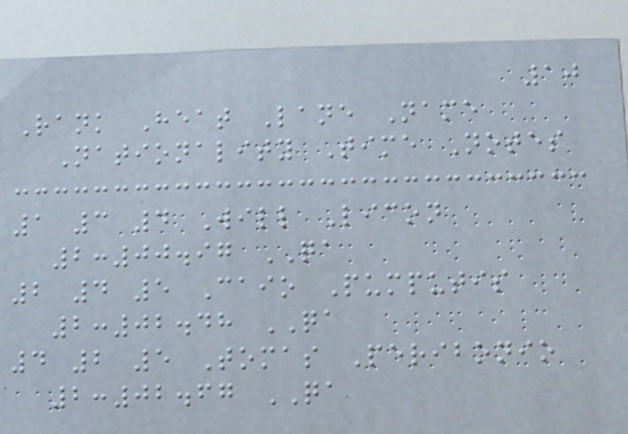10
Rank Heat Lane Name
Nationality Time Notes
1 3 4 Will Licon
2:00.97 QA
2 4 5 Caio Pumputis
2:02.48 QA
4 2 5 Tomas Peribonio
2:02.67 QA
